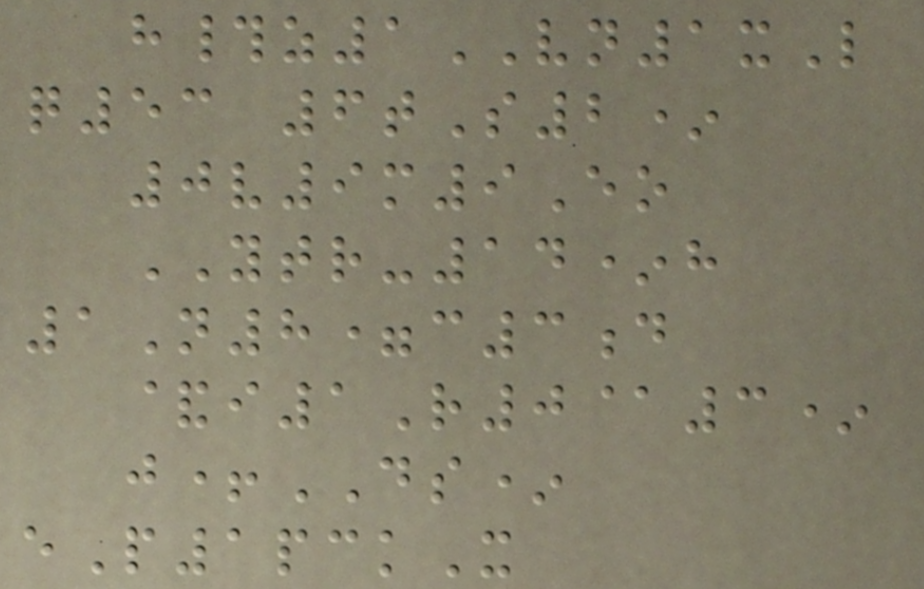h#z1VN1xL
q53 6tS2*
0v9m9Eo
YTR-14*h
1N8=c3d
&i1R0@3*
j+DS*
eP1pckX
